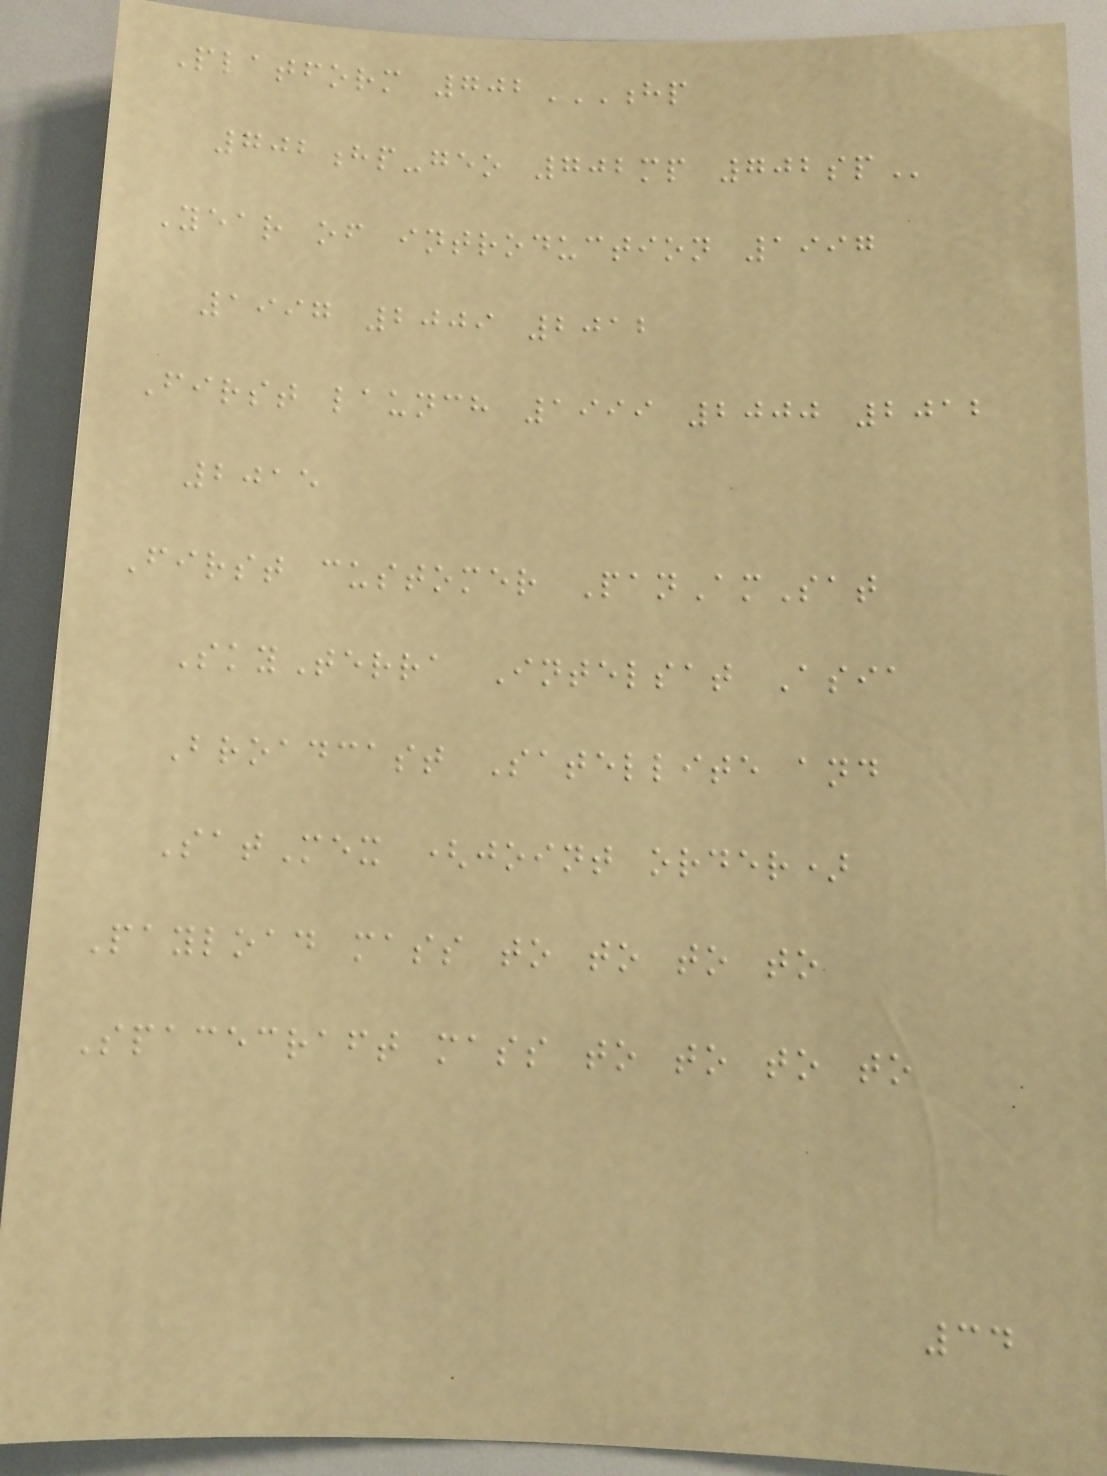Platform 702HP
702HP-GEO 702MP 702SP
Year of introduction 1997
1997 2009 2012
First launch 1999 2000 2012
2015
First customer PanAmSat
SkyTerra Intelsat Asia
Broadcast Satellite and
SatMex (joint order)
Payload mass to to to to
Spacecraft mass to to to to
34
